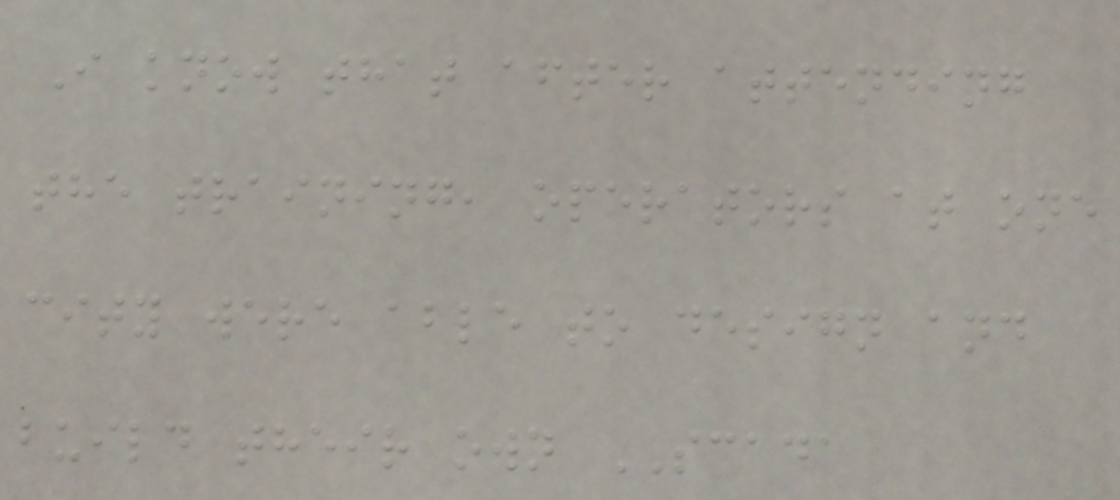I know that after attending
the training, operators at one
city were able to design and
build their own SCADA
